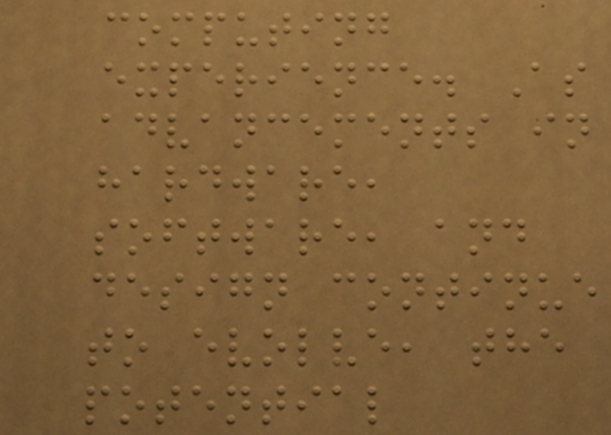computing
experience. As
advancements in
hardware,
software, and
design continue
to evolve, the
potential
